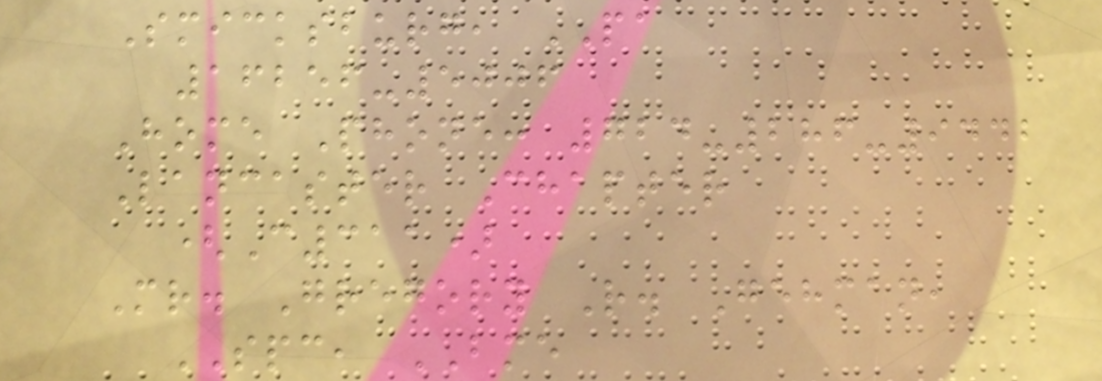Smicksburg, PA
16256-5006
Home Phone: 724-286-9442
Lancaster Chapter
(C311)
Mr. Gregory R. Gehman,
SPC, BME
